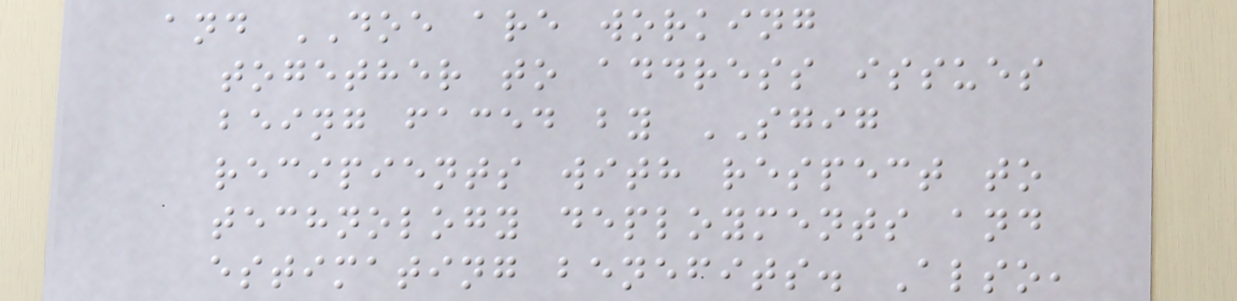and DOE are working
together to address issues
being faced by SGIG
recipients with respect to
technology deployments and
estimating benefits. Also,
